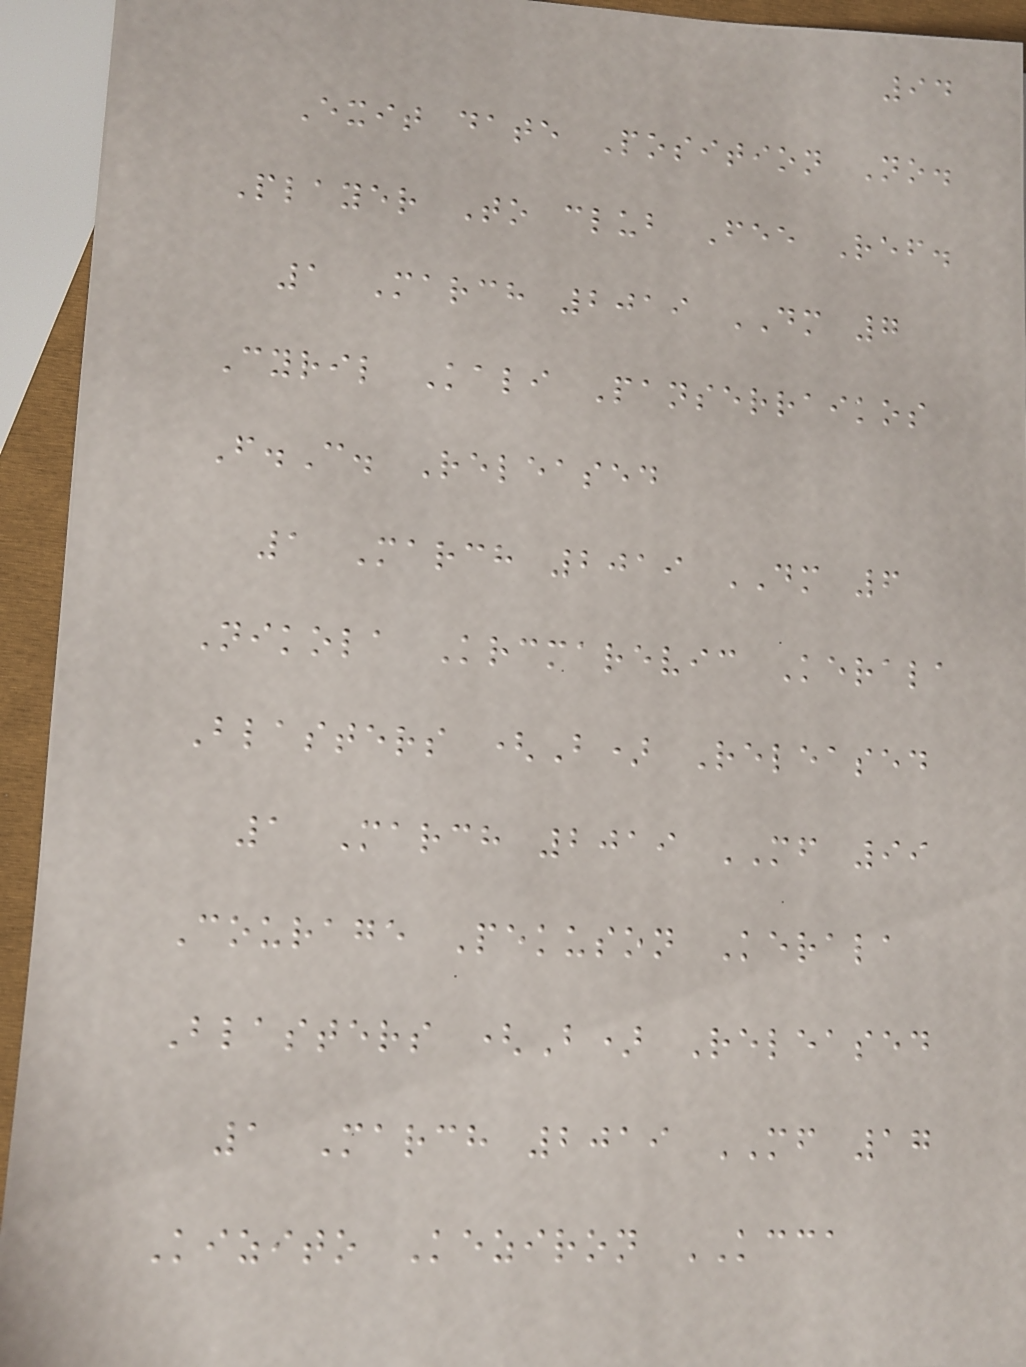94
Exit date Position No.
Player To club Fee Ref.
1 March 2019 DM 7
Cyril Kali Panserraikos
F.C. Released
1 March 2019 DM 6
Nikola Krcmarevic Kerala
Blasters (B) Released
1 March 2019 MF 99
Courage Pekuson Kerala
Blasters (B) Released
1 March 2019 MF 17
Kizito Keziron KCCA
